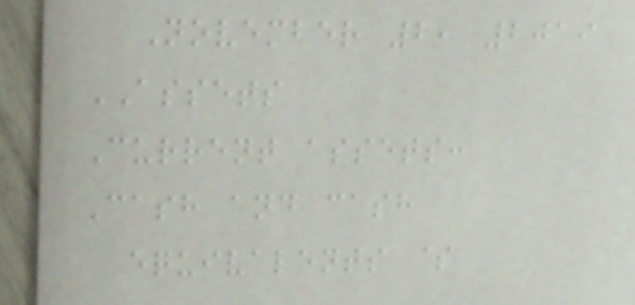November 2, 2019
ASSETS
Current assets:
Cash and cash
equivalents $
